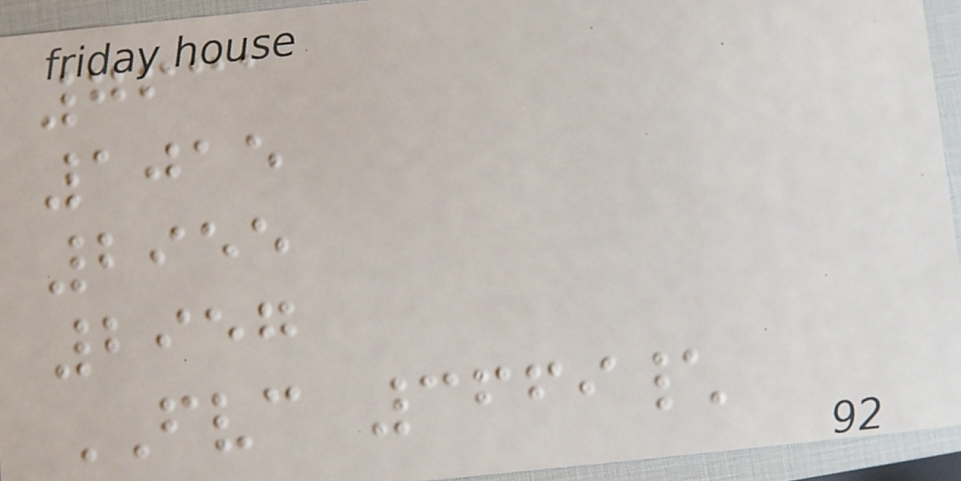7631
1015
2955
2957
FVC 3669\
